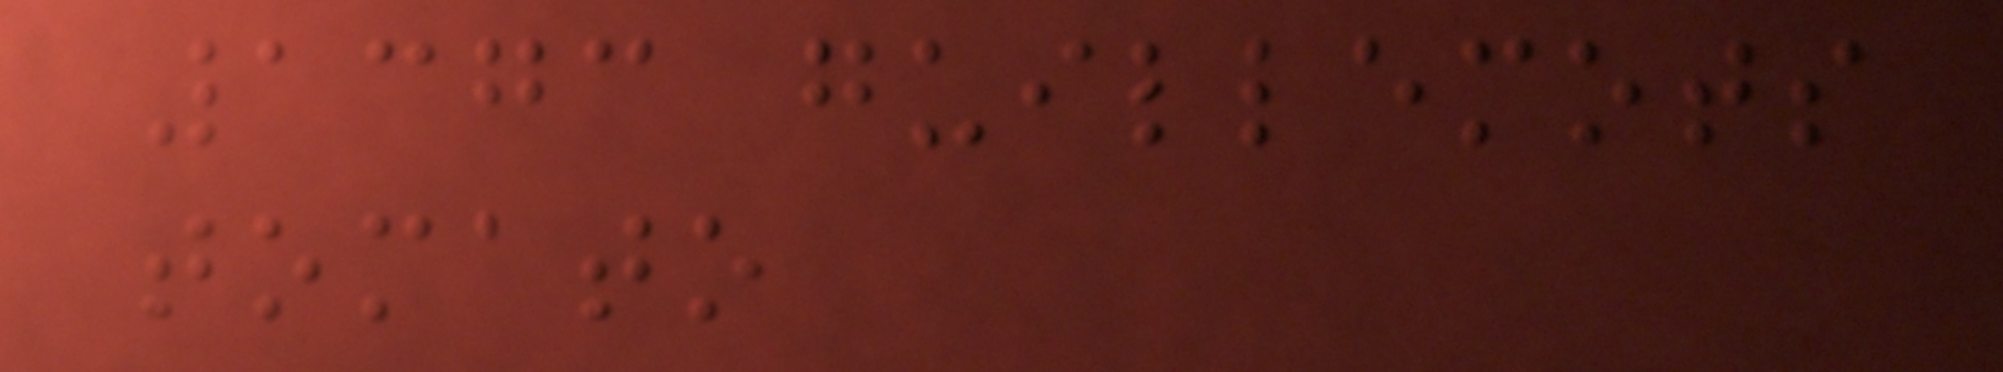1373 guillemots
tomato
